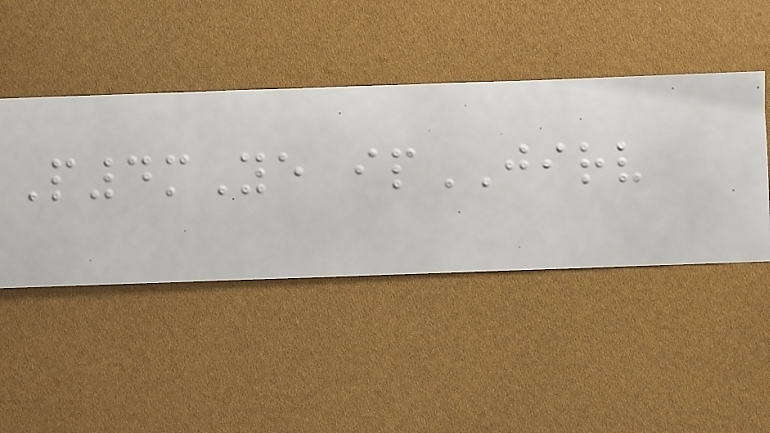P4mYe ipJIRV
